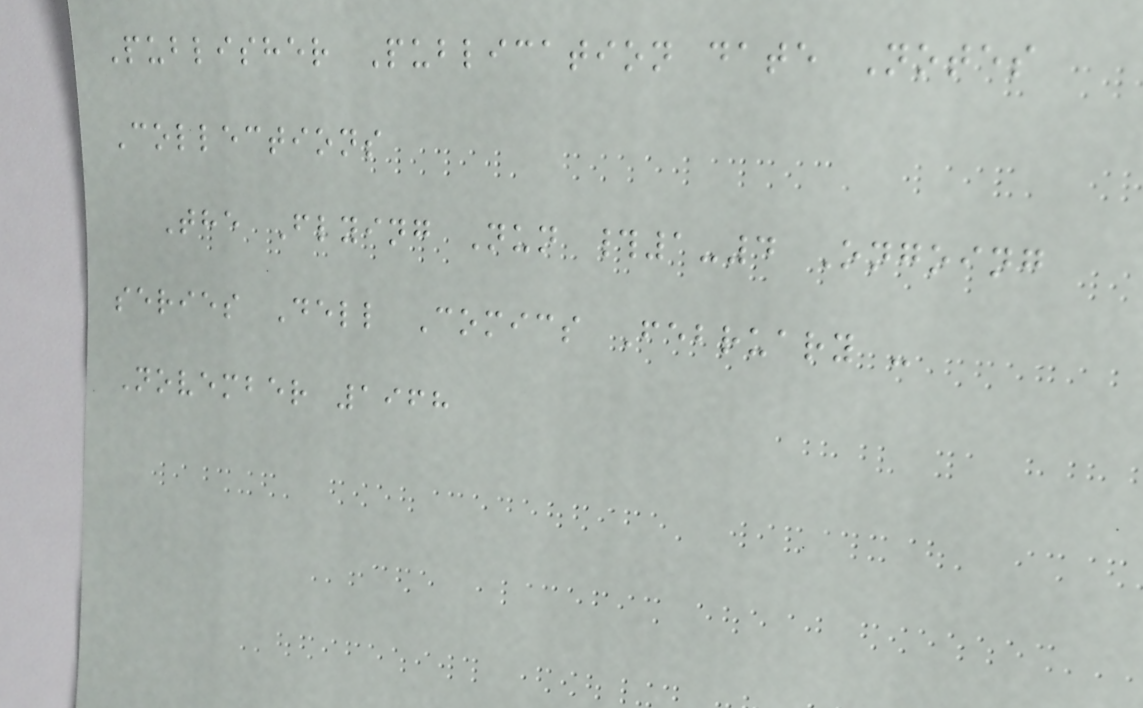Publisher Publication date Notes
Collections
The Flying Nun #1-4 Ongoing
series Dell Comics February -
November 1968
